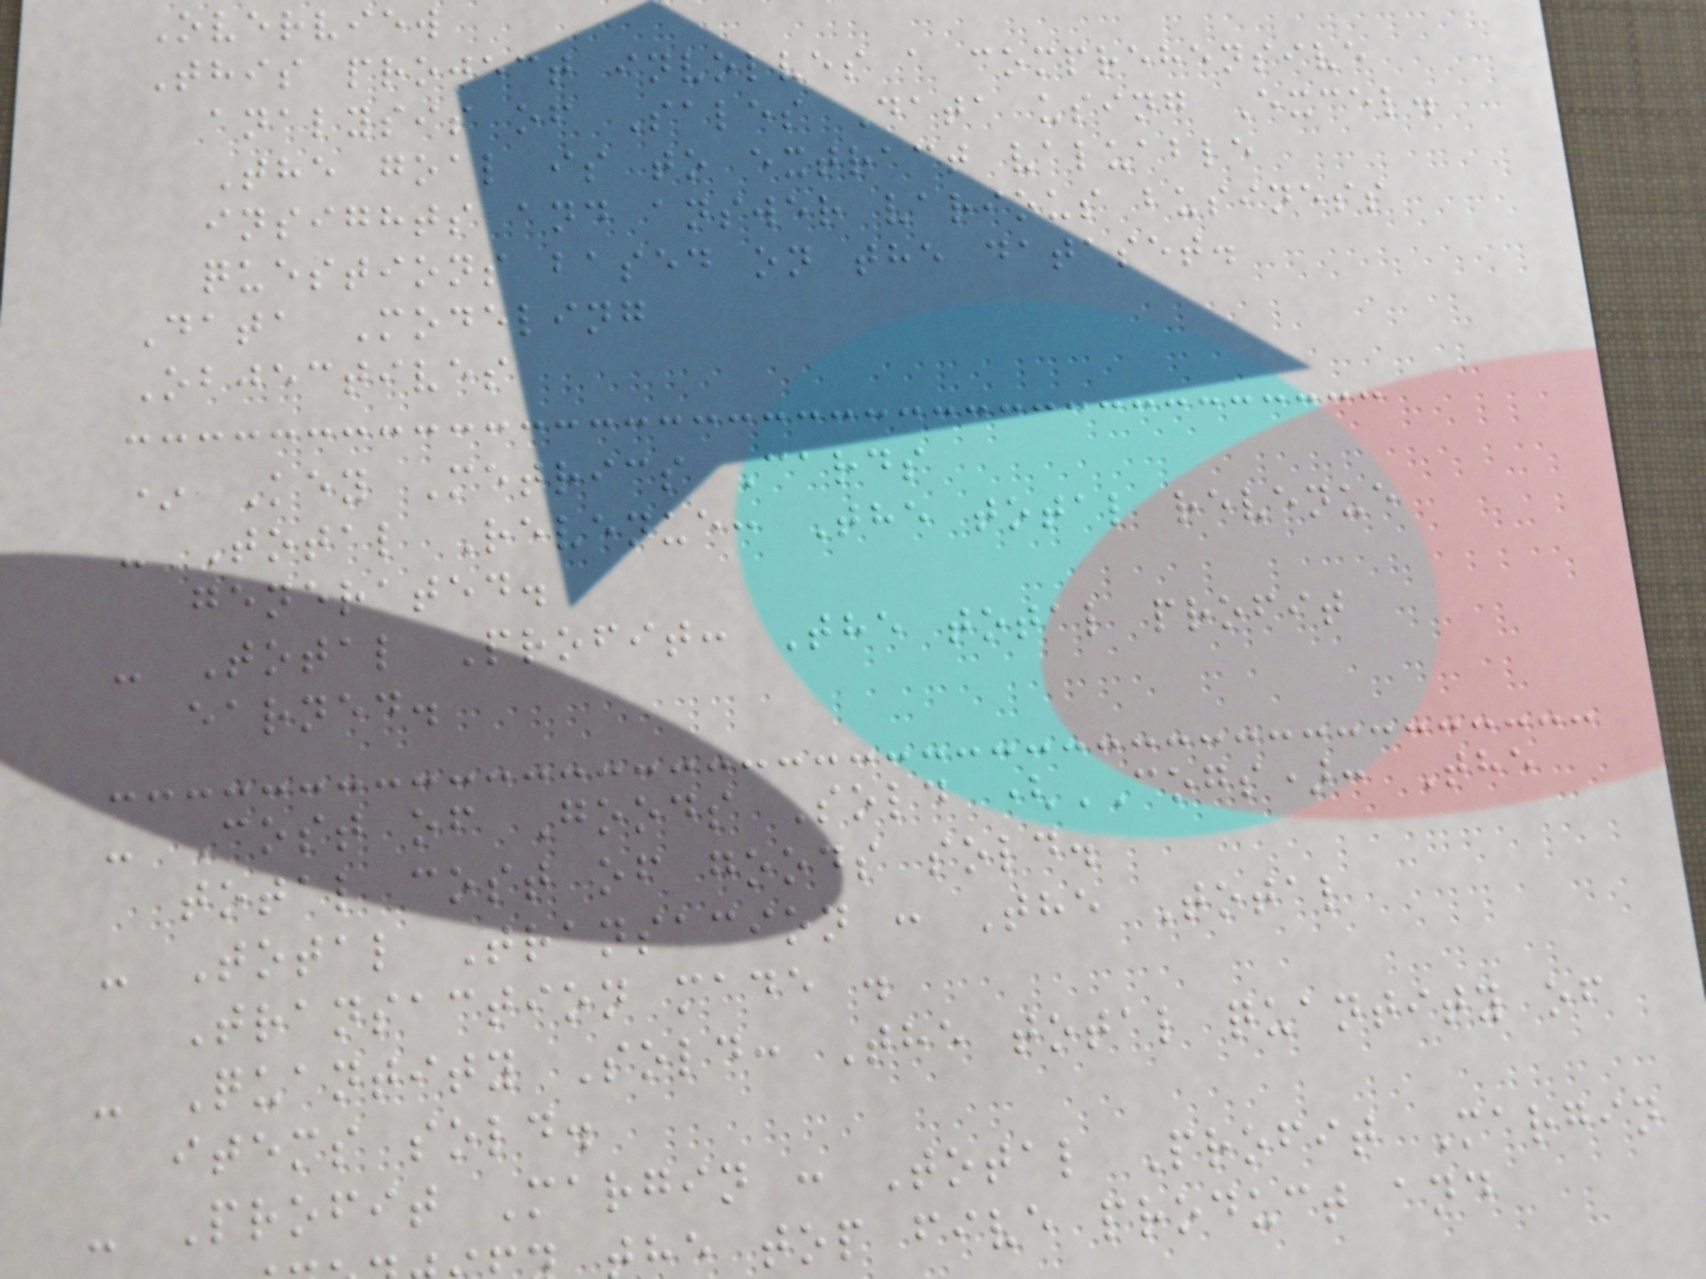Overview
This project involves a comprehensive
analysis of Sales Data using Excel.
The goal is to extract valuable
insights and answer various business
questions based on the dataset.
Data Modeling
Objectives
* Key Metrics Cards
- Total Revenue: The total revenue
generated.
- Total Profit: The total profit
earned.
- Cost of Goods Sold (COGS): The
total cost of goods sold.
- Total Transacion : The Total
Transaction made .
- Quantity Sold: The total quantity of
items sold.
- Profit Margin : Total Profit Margin
he top five product and
